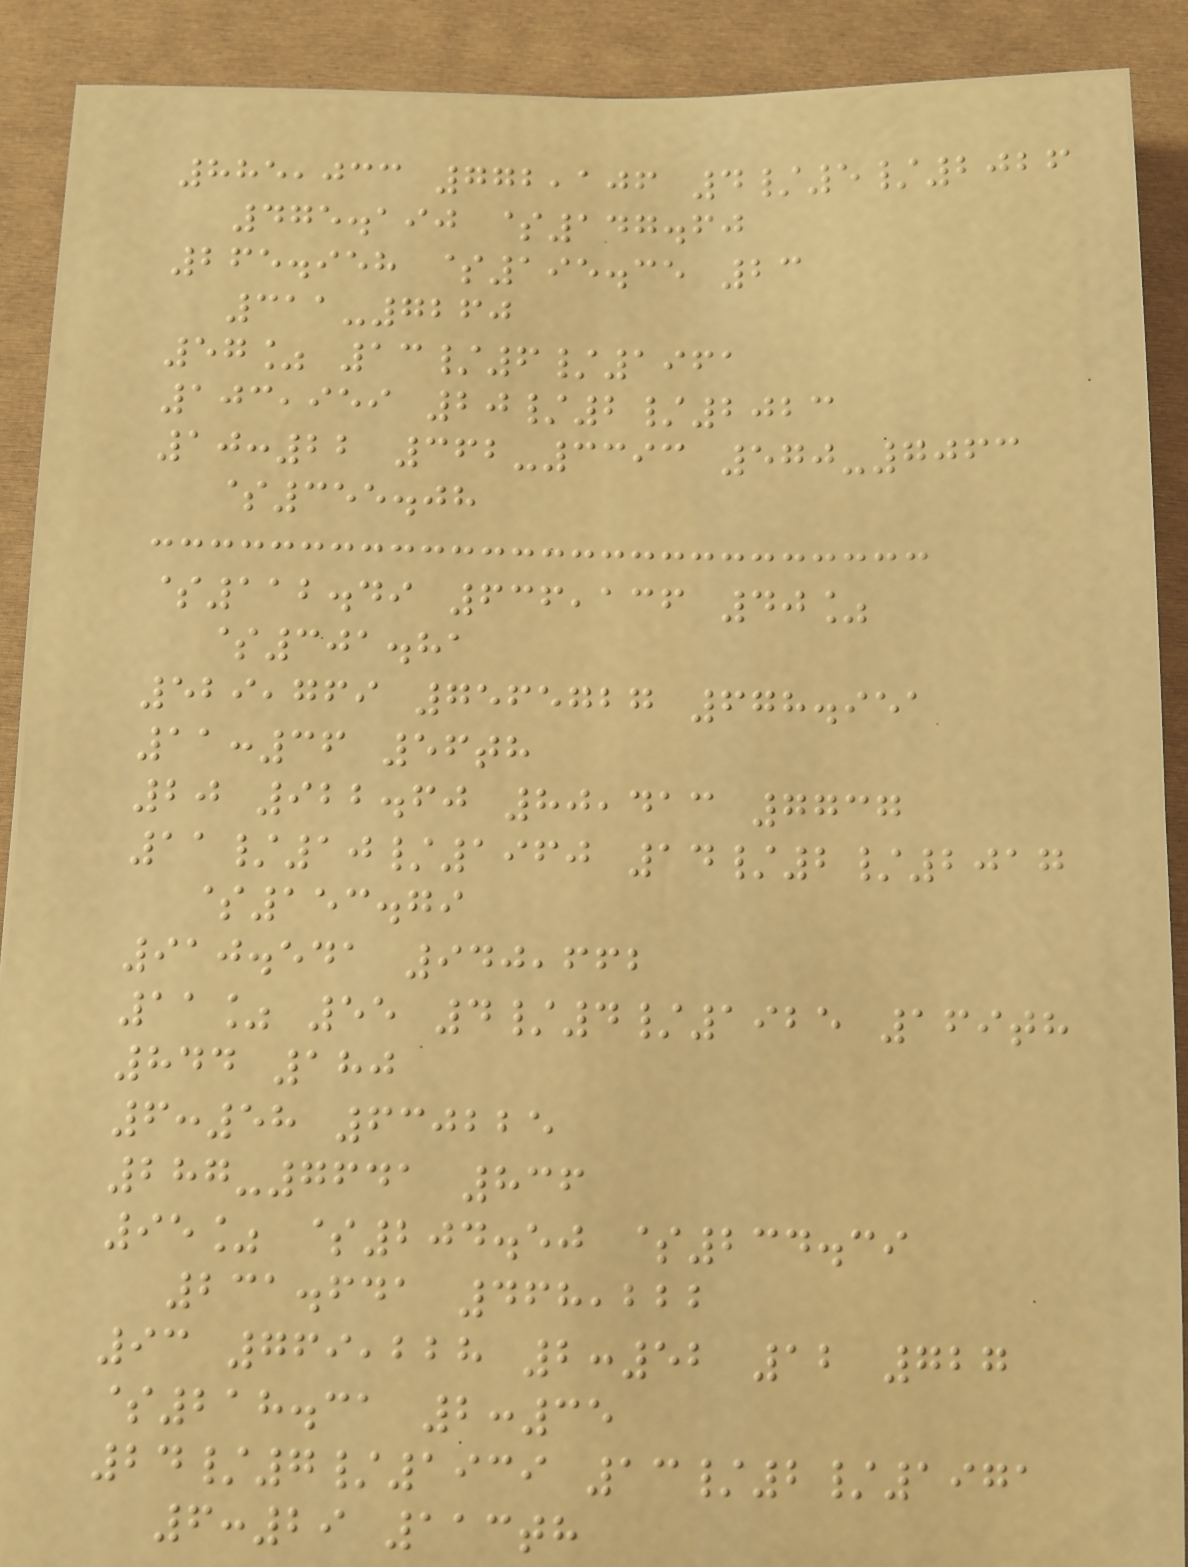885,033 772,106 4/5/2026
475.190 $147.60
265.958 $195.35 23
311-7260
57% 13/6/1961
103,959 20/2/2023
10:22 362-3393 570-7063
$355.08
$112.49 636,136 40%
$301.81
529,769 7565727 678.951
11:36 56th
20 922.60 80,413 7737
11/10/1960 14/2/2017
$153.79
910.541 940,662
11% 55 4/4/1925 169th
844 180
6:58 630225
287-7641 836
95% $204.50 $234.39
231.641 468,222
93 769,228 2:52 12 727
$218.31 2:35
24/7/1939 13/2/1971
6:29 113th
